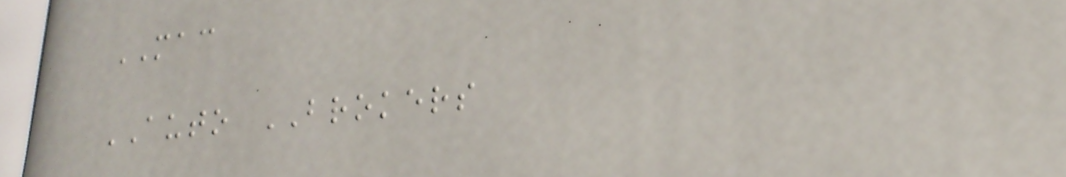MAC
AUTO BROKERS
